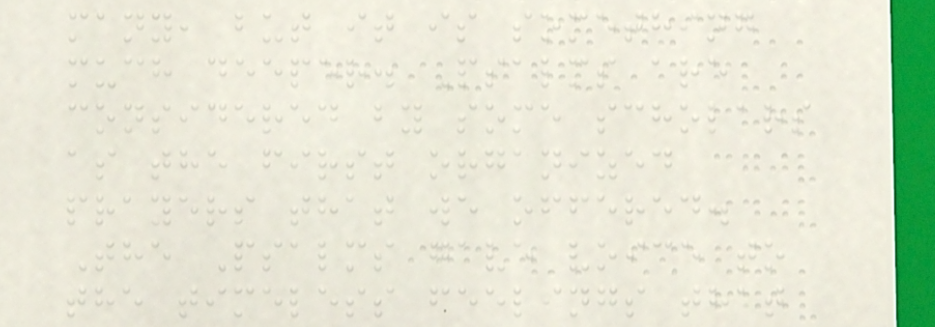many, but it is something
much deeper. Psalms are
considered by some scholars
as the first organized
prayers that we offered.
The Psalms gave voice to
the timeless feelings that
